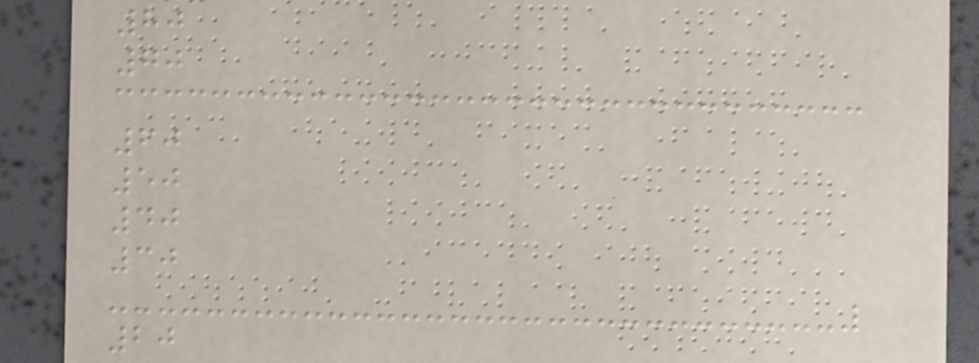80
70
60
50
40
30
20
